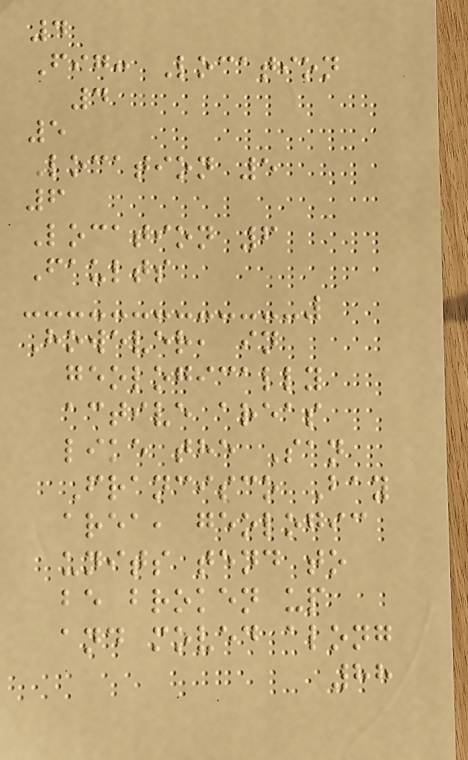4
Fig: Location
4
5
Location 5
6
Location 6
Faults
However, in
geologically
active areas
like the San
Francisco Bay
area, geologic
units tend to
be broken up
and moved along
88
